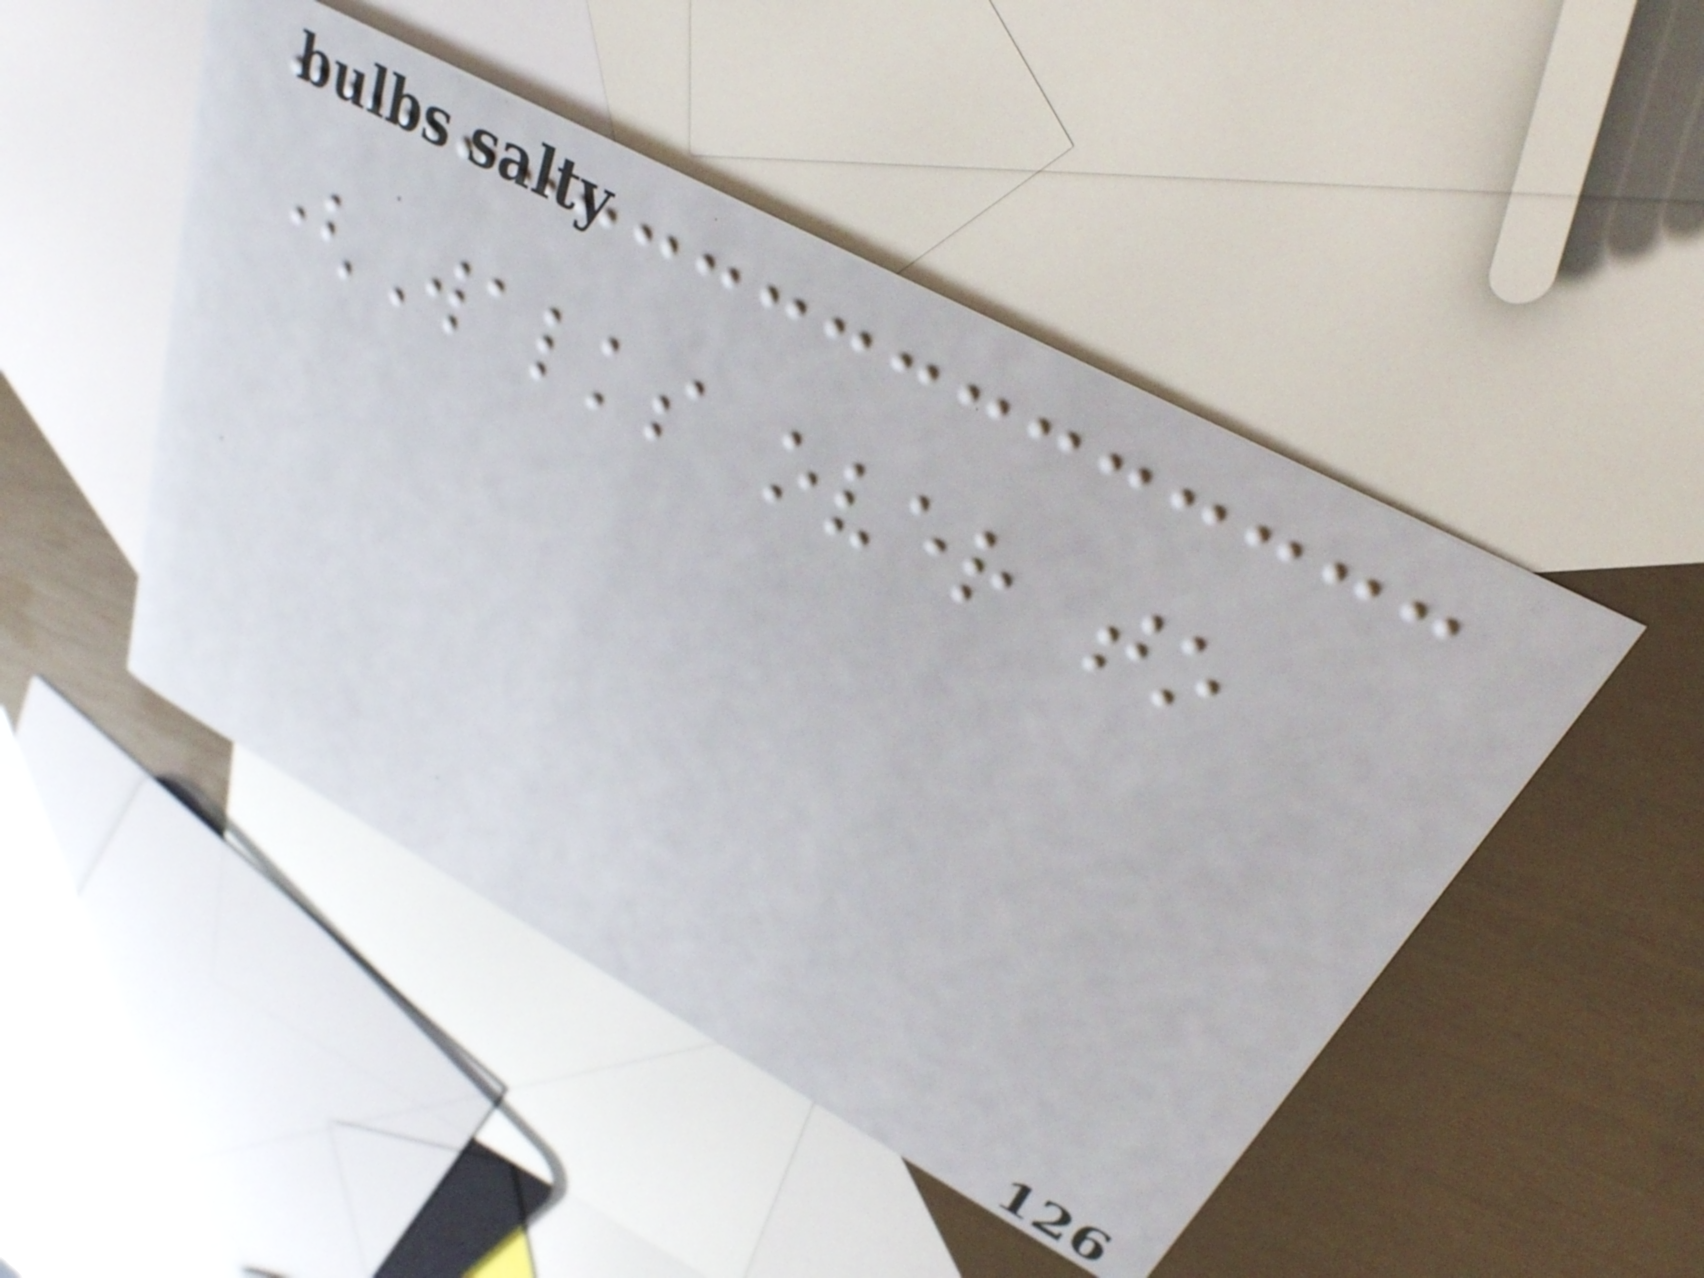(Walks over to
